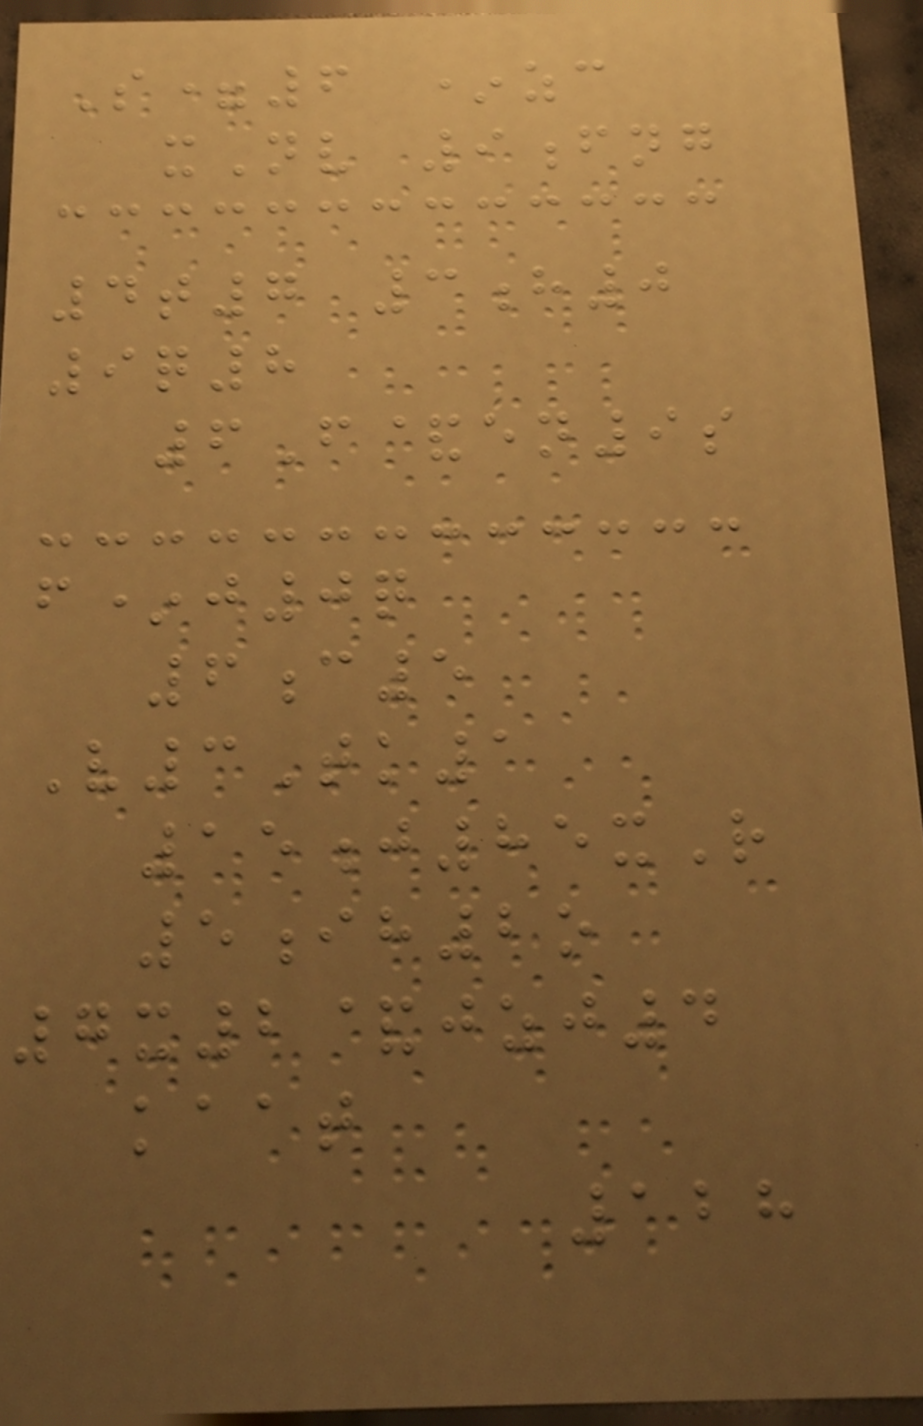S=6 *zc
xNv 9fng
4t7 3h0
9q8
6F&en9s
f*j0q
6c5
V3Tk1
15j85xR
5ih2o
7x2&jzj4
kaat
128
